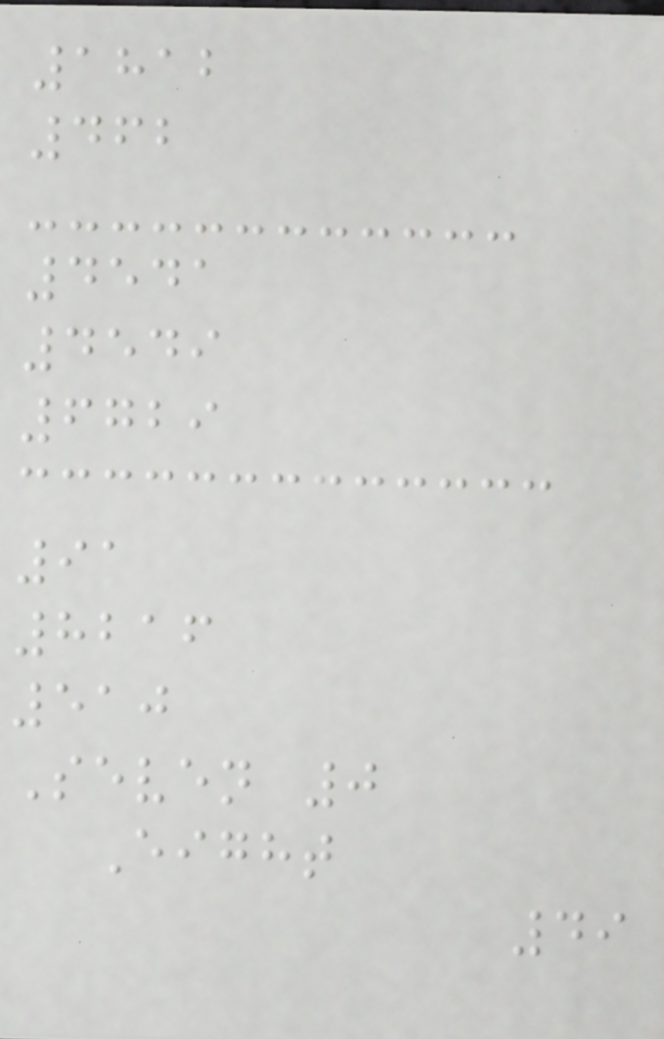1812
462
4541
4549
6729
91
8216
510
Seven 0
Eight
49
